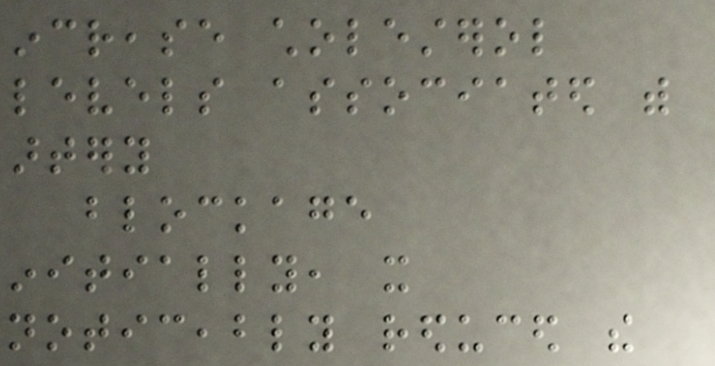increase cholesterol
levels associated with
artery
blockage
initially, it
noticeably reduced the
